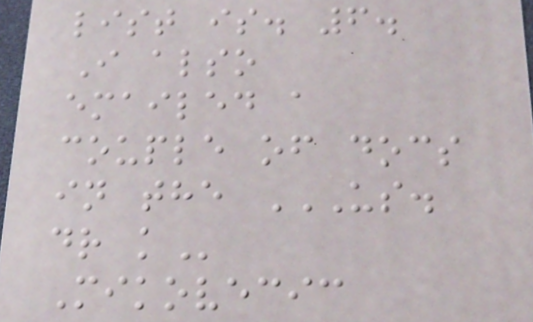list is. 6.
I also
emailed a
couple of docs
in the US.
DR K
Mikovecic
